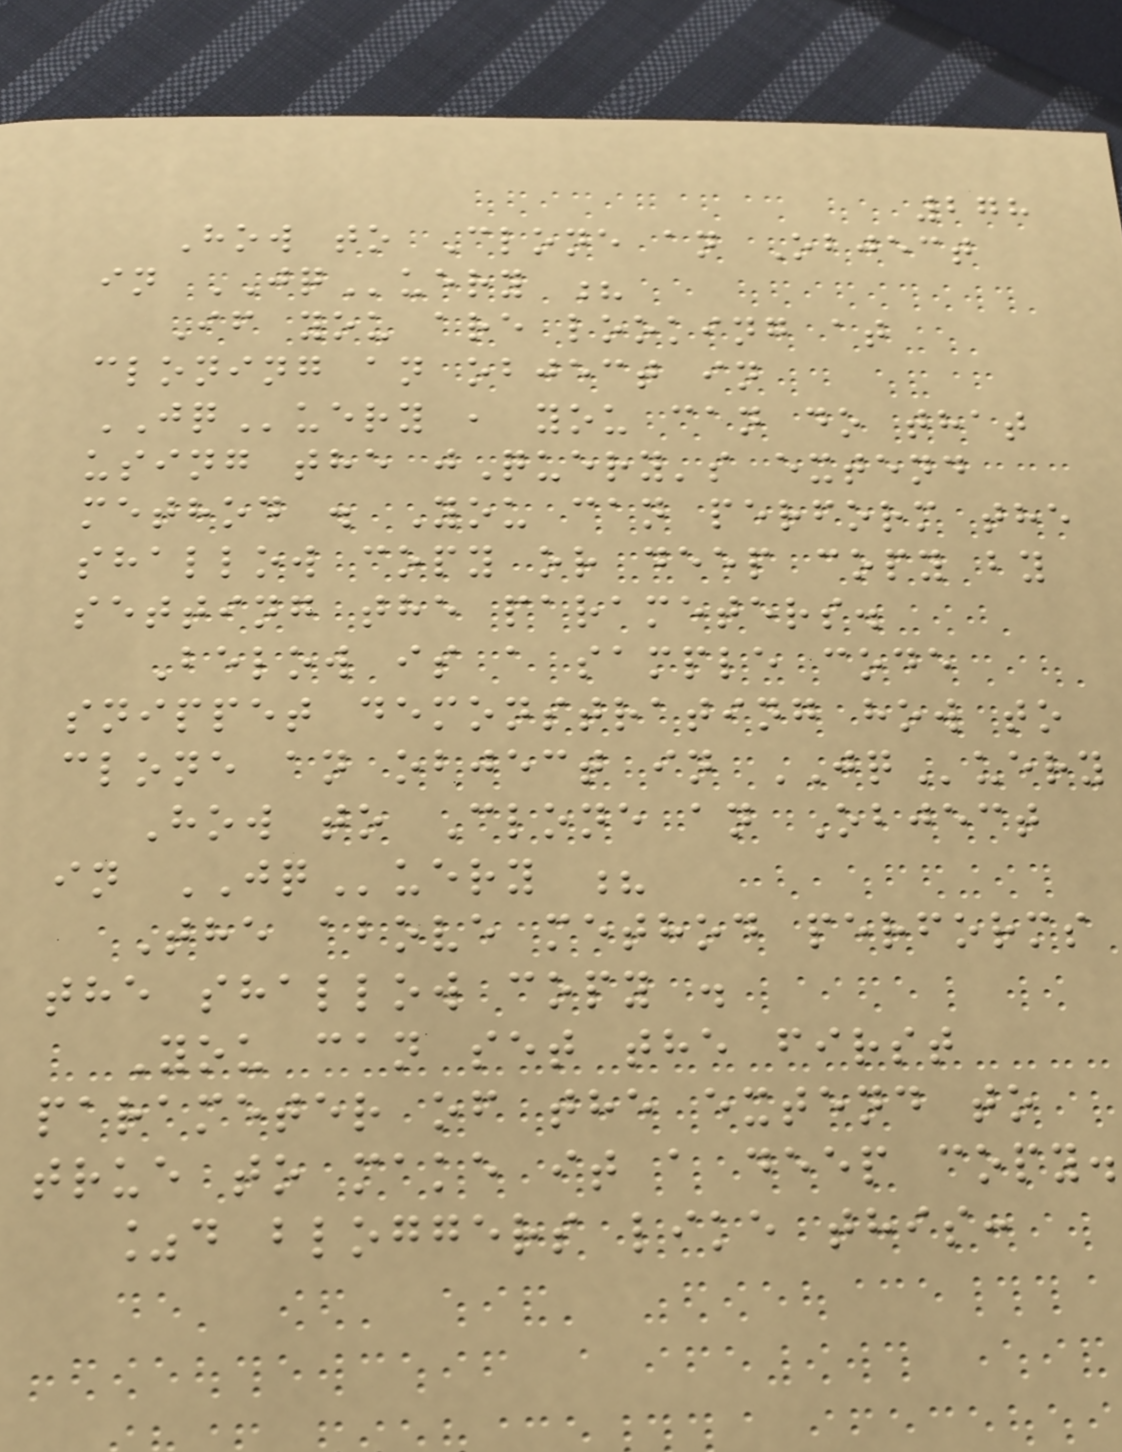278
How to Clone an Object
in JQuery ?
If you are looking at
cloning an object in
JQuery , you can do that
using the jQuery's extend
method . You can perform the
shallow copy or deep copy by
setting the parameters.
Below is a sample code
snippet demonstrating how to
clone an object in JQuery
How to Clone an Object
in JQuery ?
The above method performs
the shallow copy .
You can set the first
parameter of the extend to
true to make it a deep copy.
%d bloggers like this:
